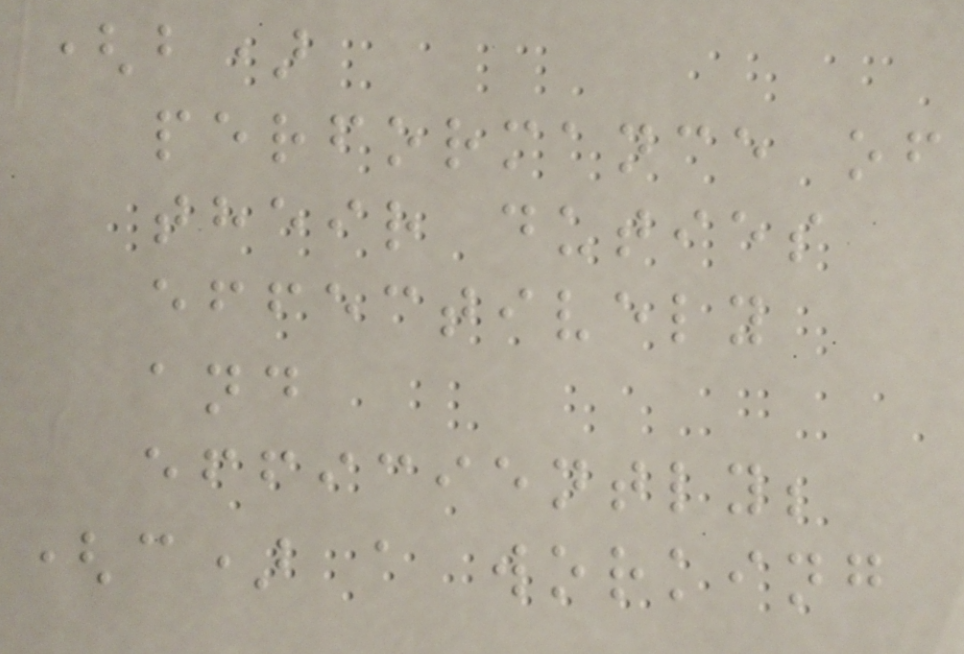(b)
performance of
their duties
effectively
and
efficiently;
(c) a working
